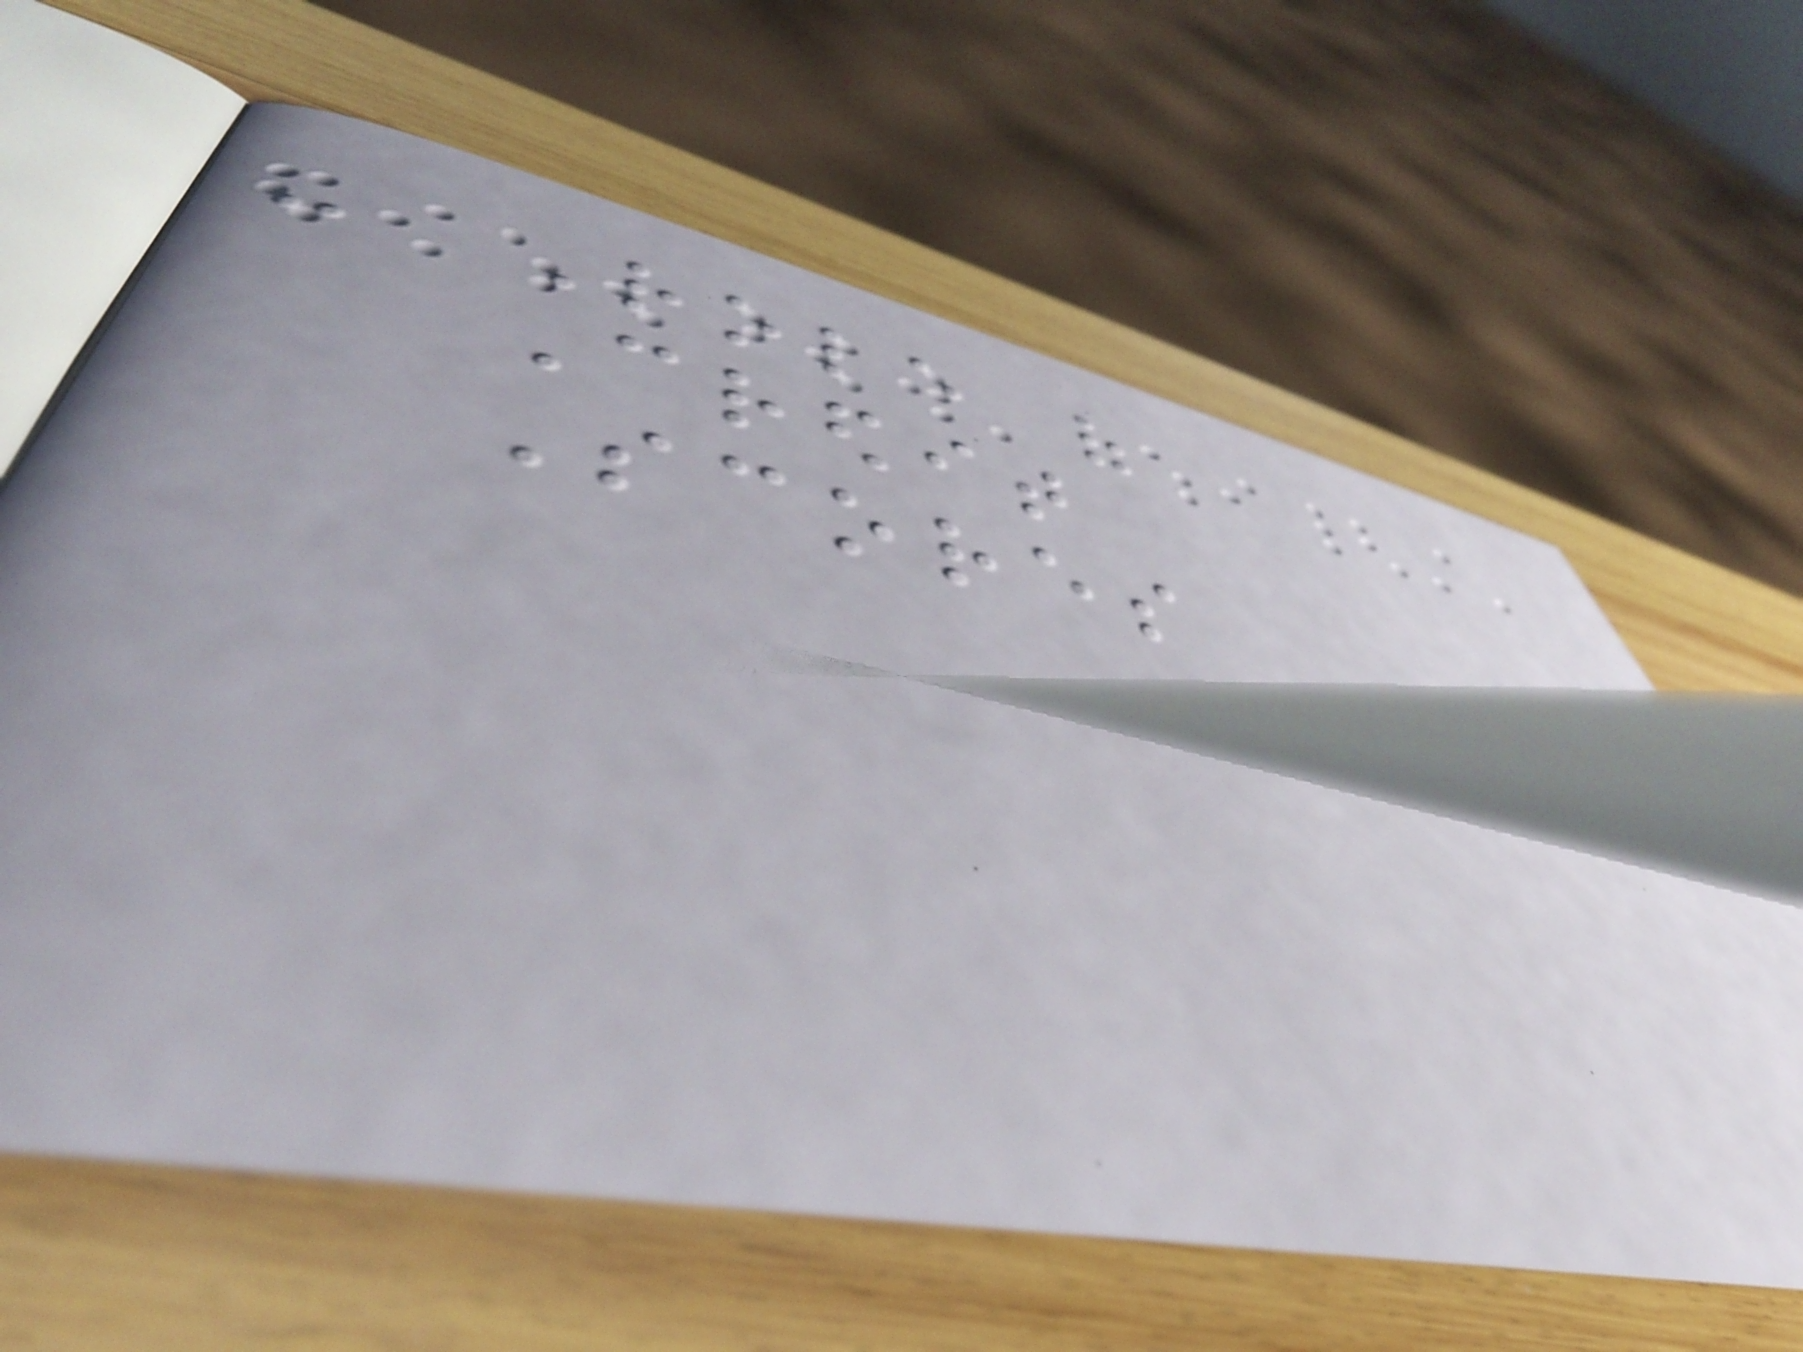- Role of
Credit
Scores
